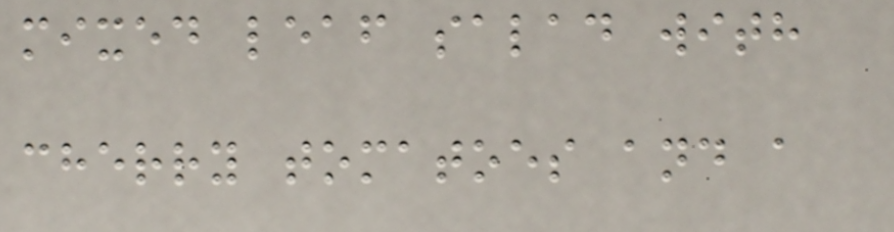mixed leaf salad with
cherry tomatoes and a
